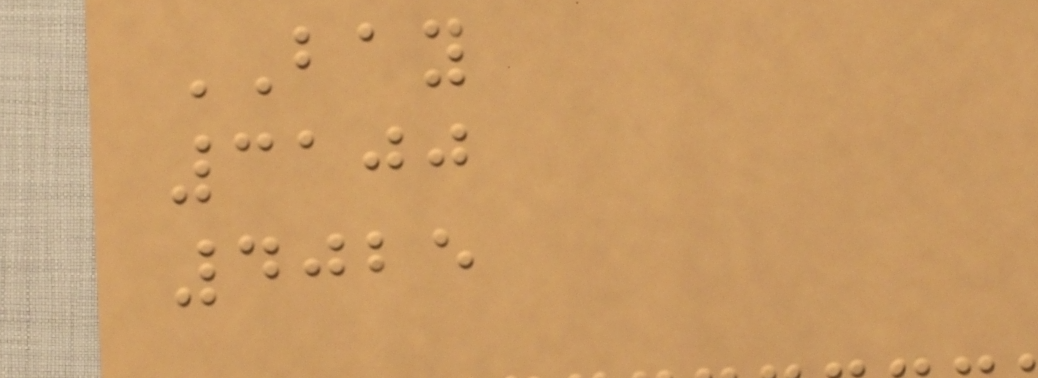BAY
3100
4025
